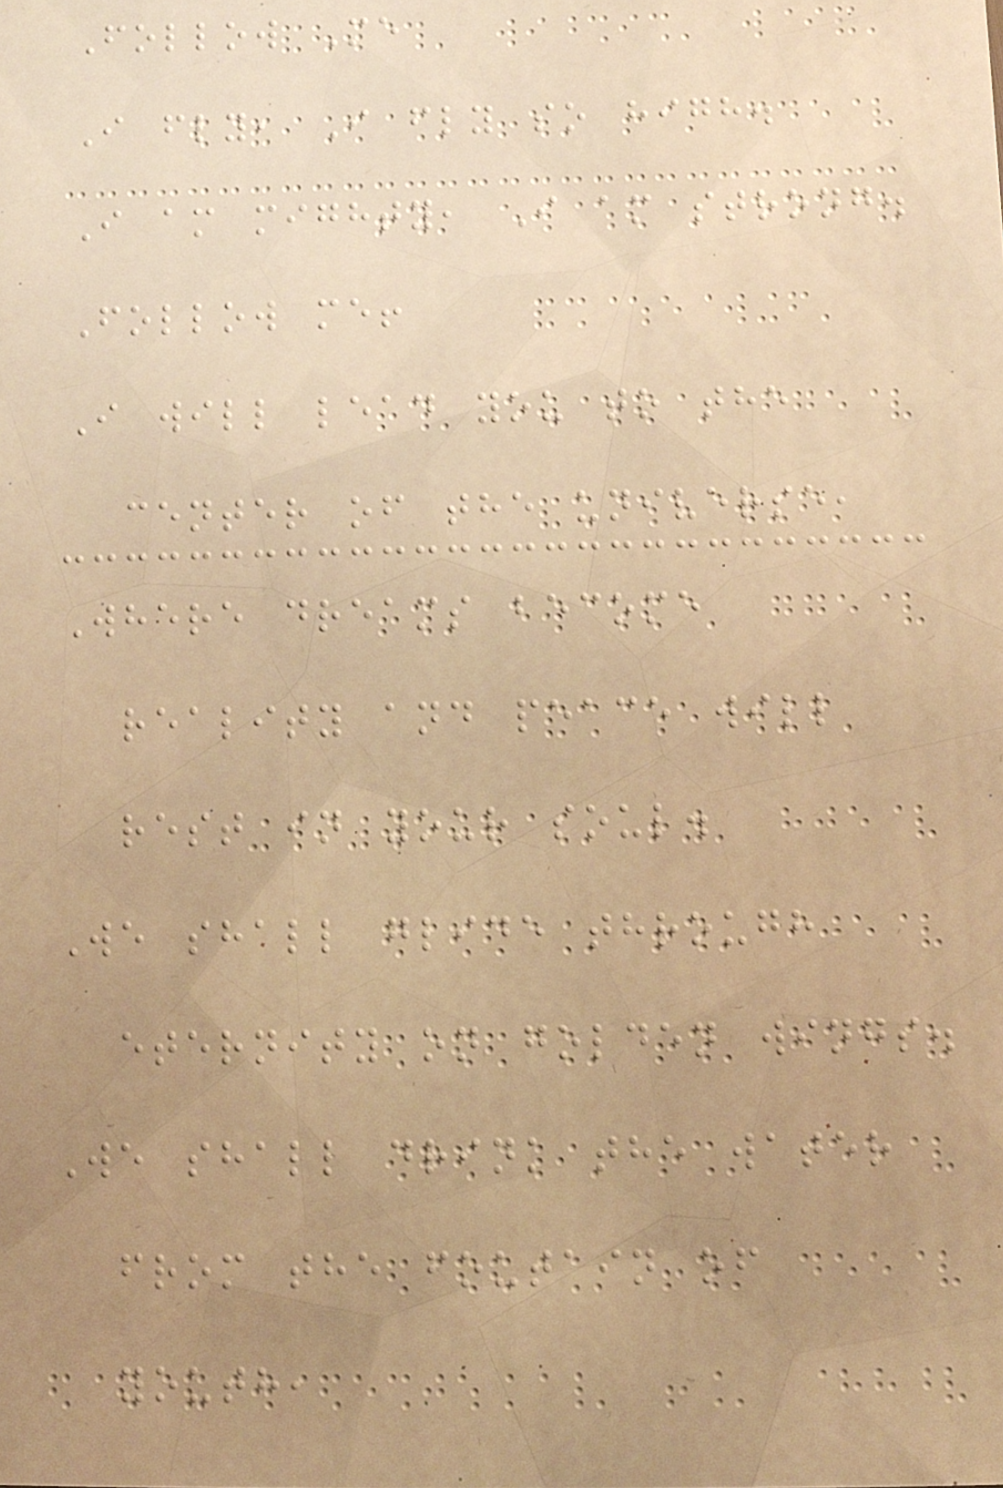Follow Me
I fly, I fly so high.
I am mighty, I am strong.
Follow me!
I will lead you to the
center of the universe,
Where dreams become
reality and peace will
rest in your soul.
We shall glide through
eternity on golden wings.
We shall drink the water
from the foutain of
youth,
